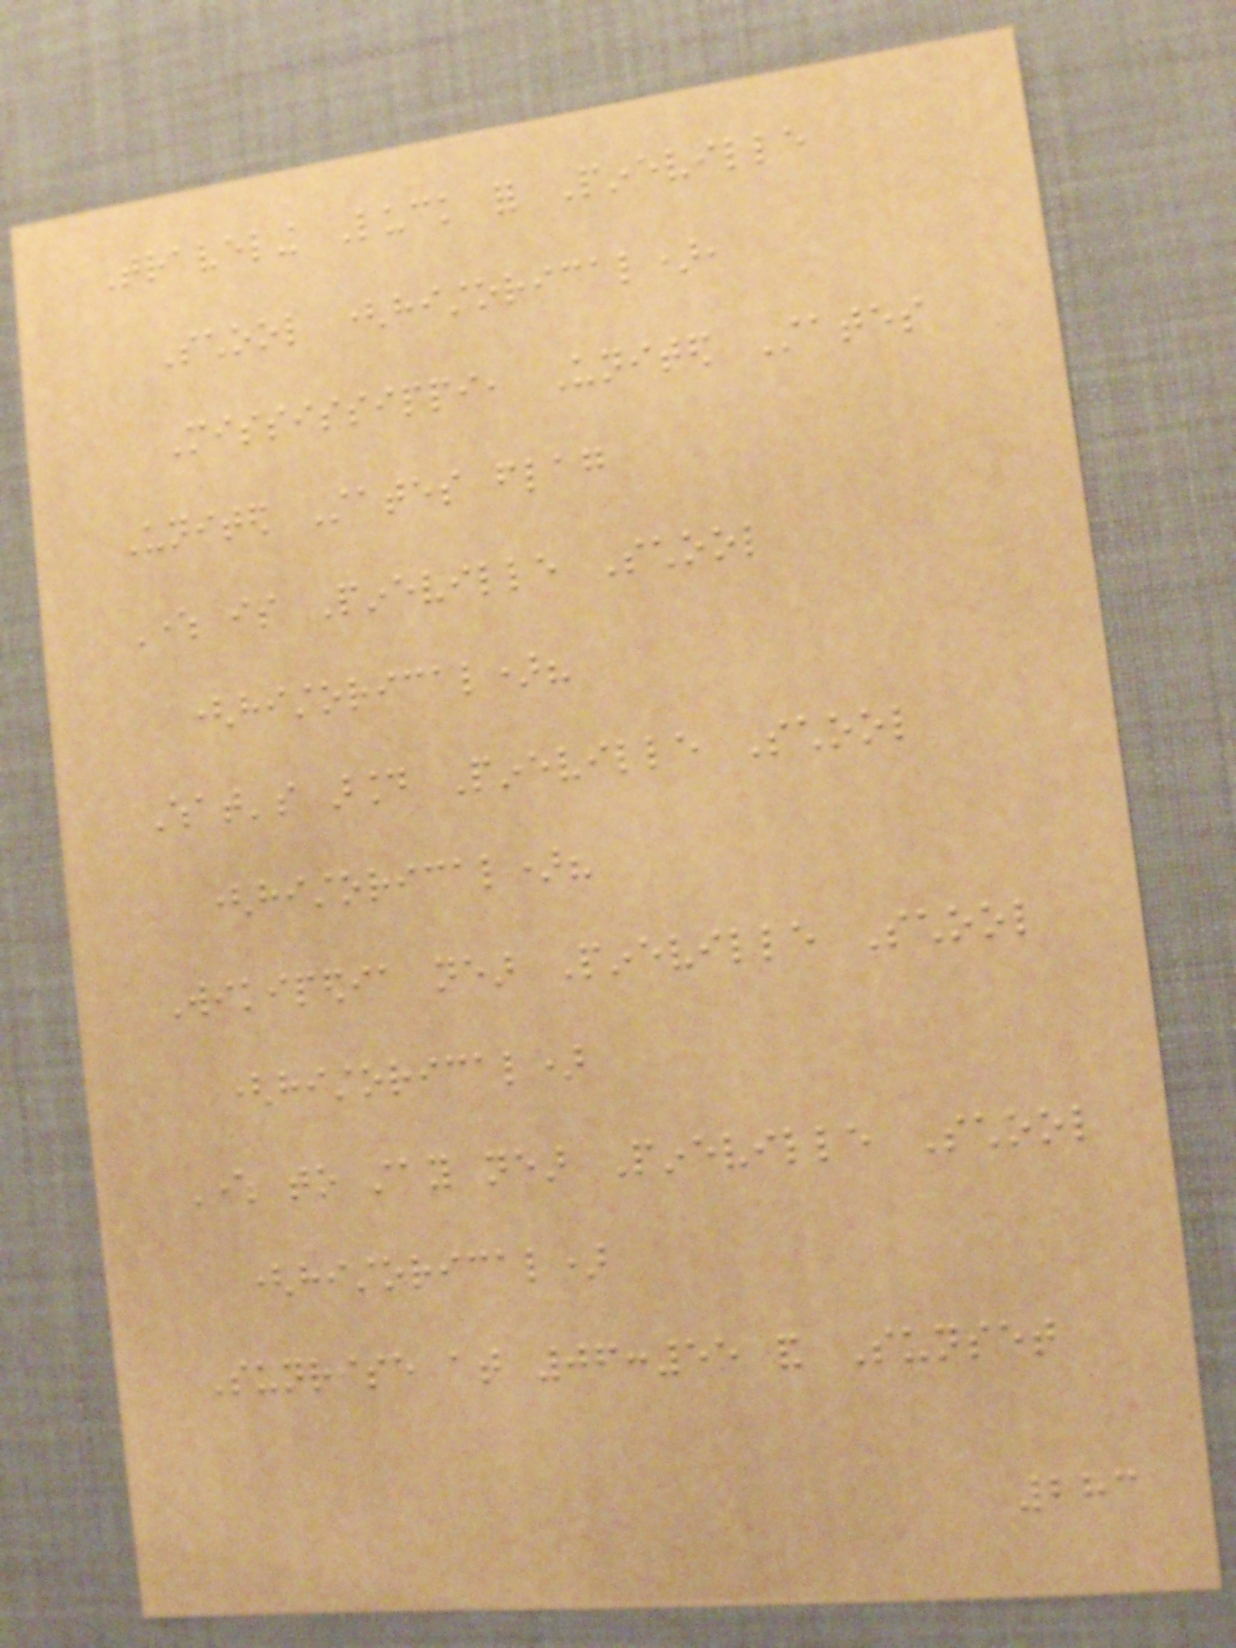Traveling Luck for Pineville
School (historical),
Mississippi, United States
United States flag
Where is Pineville School
(historical)?
What's around Pineville School
(historical)?
Wikipedia near Pineville School
(historical)
Where to stay near Pineville School
(historical)
Sunrise at 06:55 and Sunset
283
